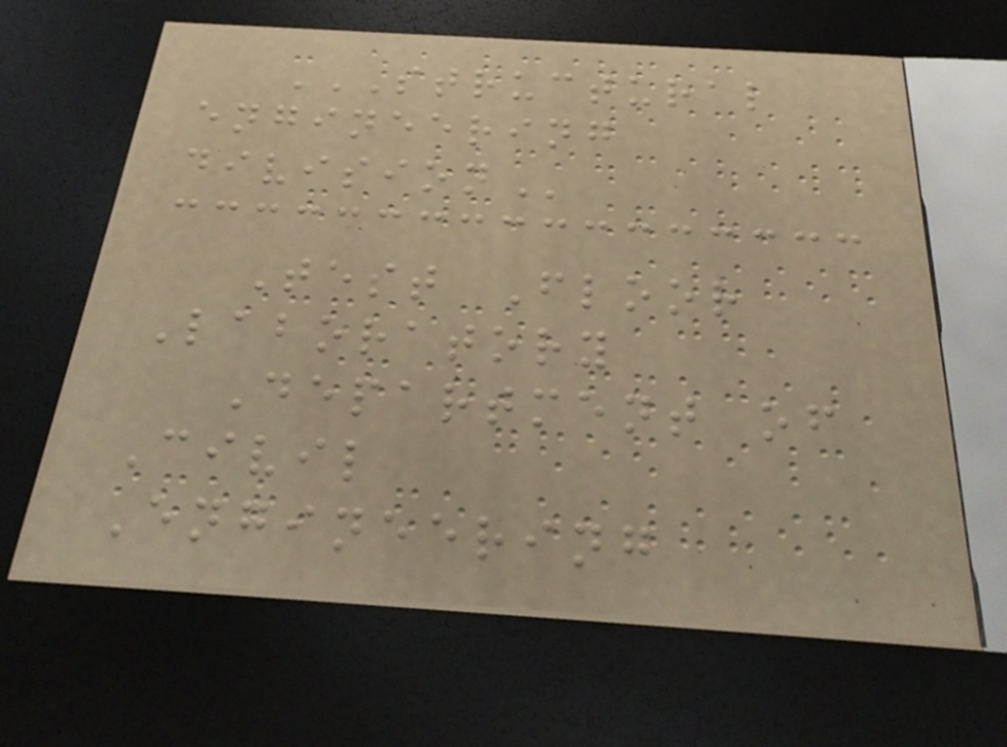STRUCTURAL
ENGINEERING
DIVISION
Test Floor
Laboratory
Department of
Civil
Engineering
